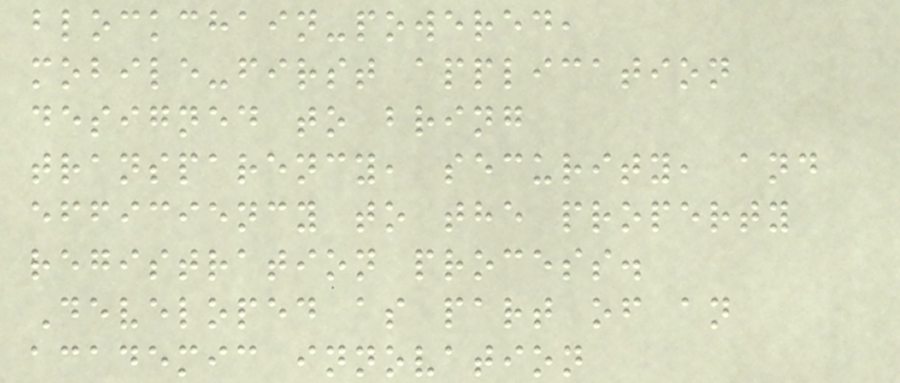blockchain-powered,
mobile-first application
designed to bring
transparency, security, and
efficiency to the property
registration process.
Developed as part of an
academic innovation
